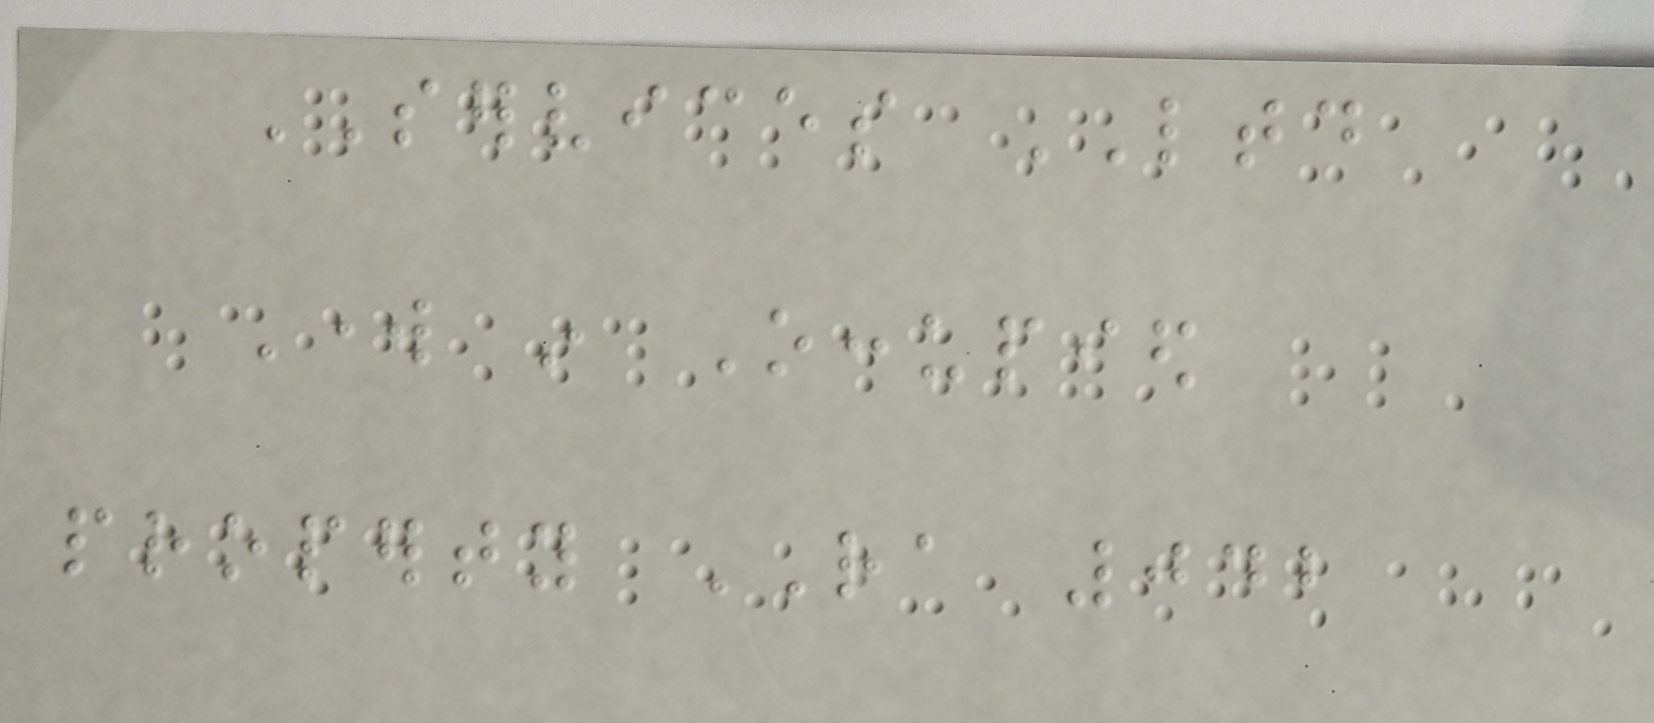SERVICES LTD
Work in Occupied
property RA 042
